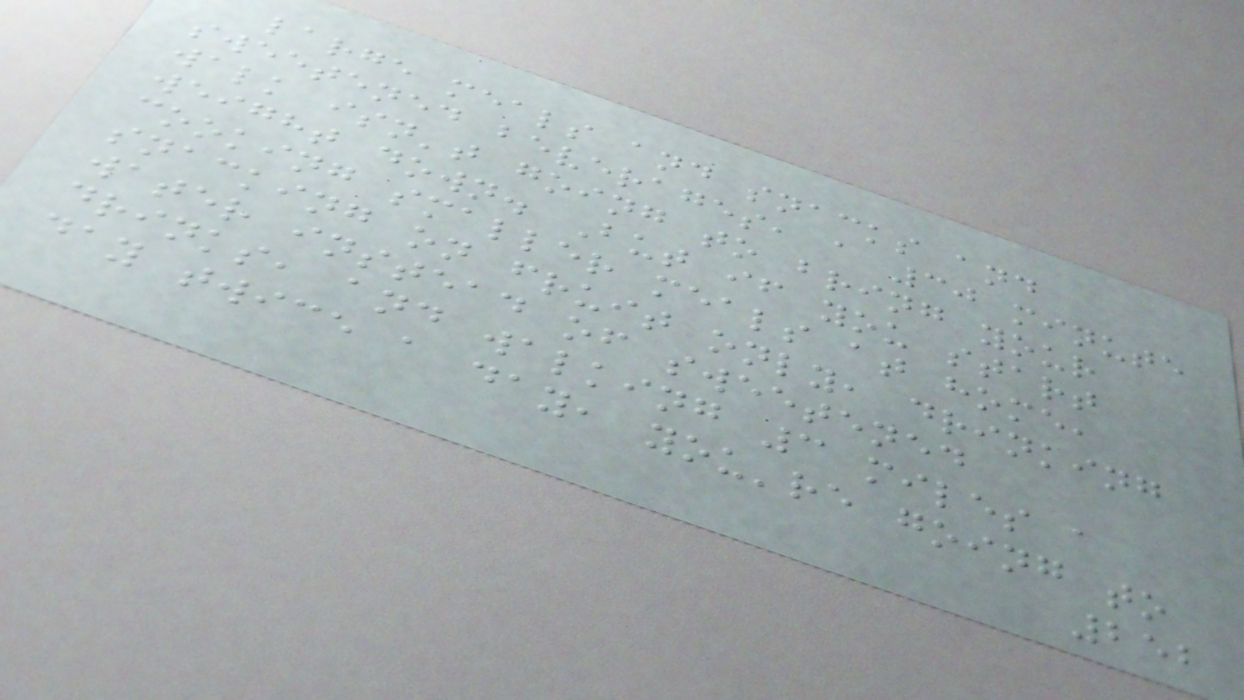large meals and snacks and
sweetened beverages, a 30 minute
walk isn't going to bring your
weight down. But if you start
cooking smaller meals at home,
snacking on fruit only, drinking
water instead of sweetened
drinks, and walking 3 miles a
day twice a day, you're going to
252
